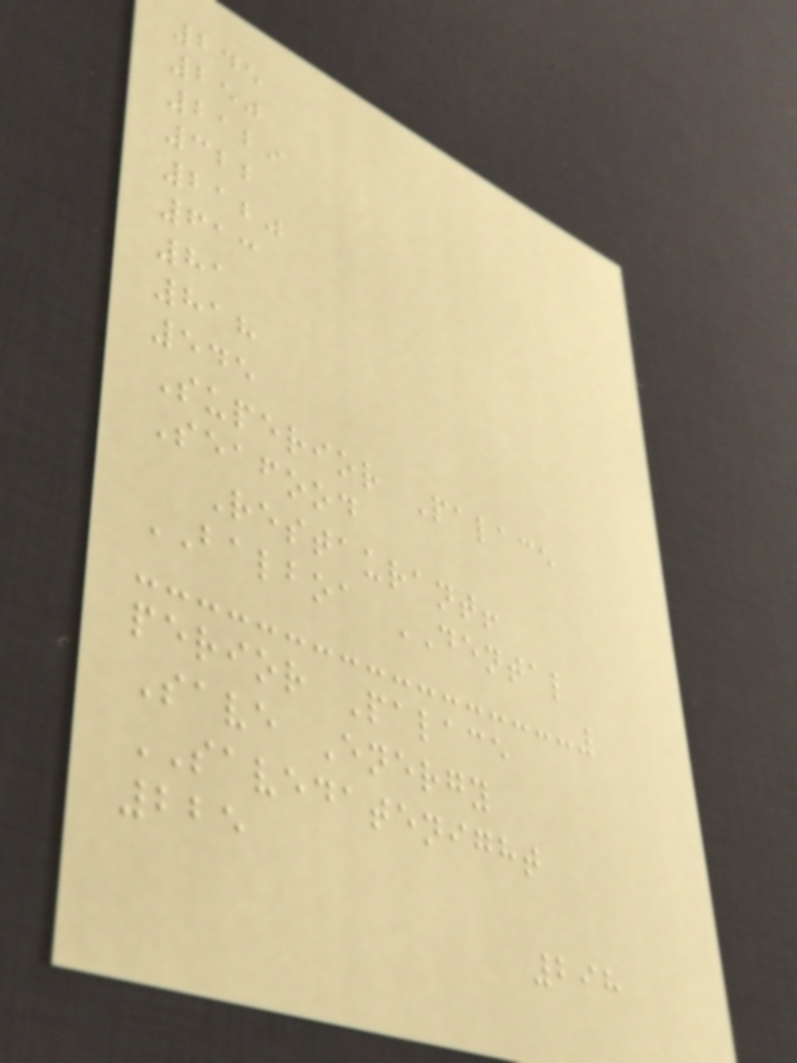245
250
2129
322
2120
613
81
818
545
Superior Palace
Seafood
Restaurant!
BALBOA DENTAL
perior Palace
Save Energy
SAVEDATENIGHT
225
298
